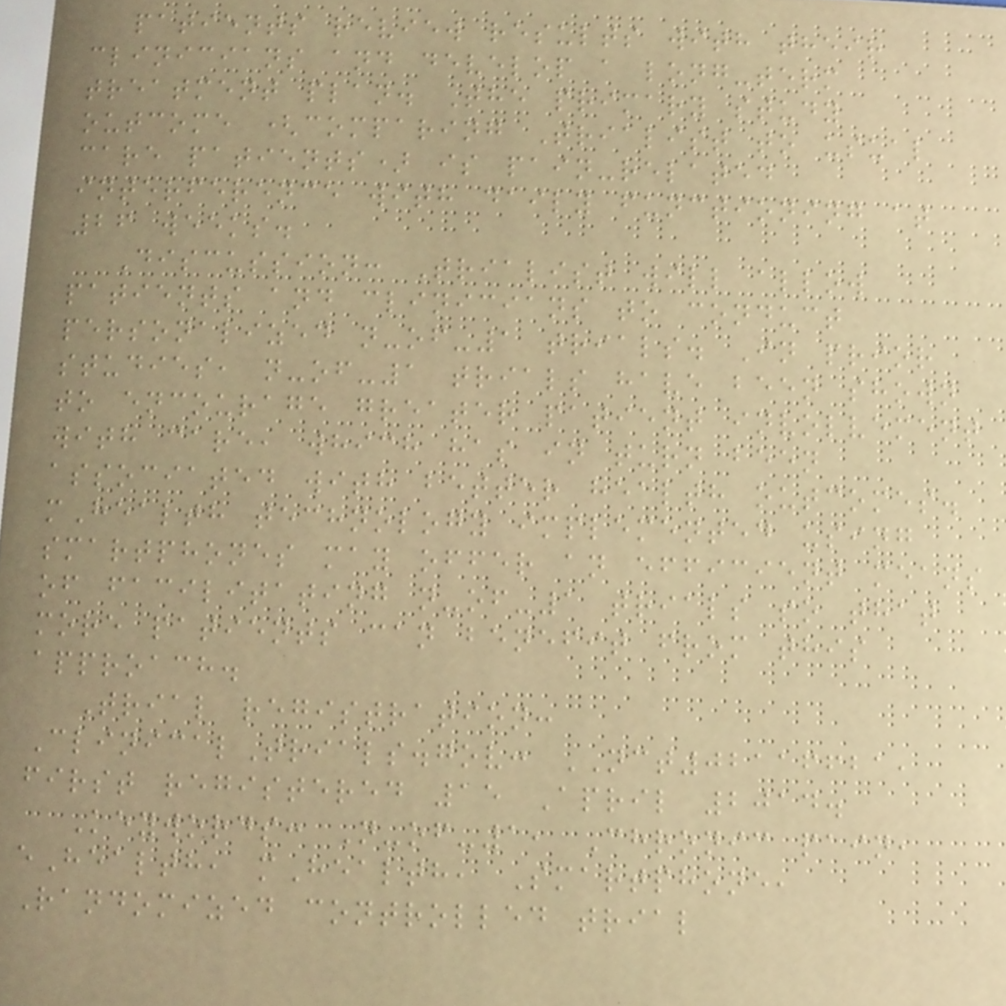patients review results with their
clinicians and develop a long-term
treatment plan. The primary study
outcome (comparing Trialist to usual
care patients) is pain-related
interference with daily functioning at
26 weeks.
Discussion: Trialist will allow
patients and clinicians to conduct
personalized n-of-1 trials. In prior
studies, n-of-1 trials have been shown
to encourage greater patient involvement
with care, which has in turn been
associated with better health outcomes.
mHealth technology implemented using
smartphones may offer an efficient means
of facilitating n-of-1 trials so that
more patients can benefit from this
approach.
Trial registration:
ClinicalTrials.gov: NCT02116621,
first registered 15 April 2014.
Keywords: N-of-1, Chronic pain,
eHealth, mHealth, Smartphone,
Randomized controlled trial
